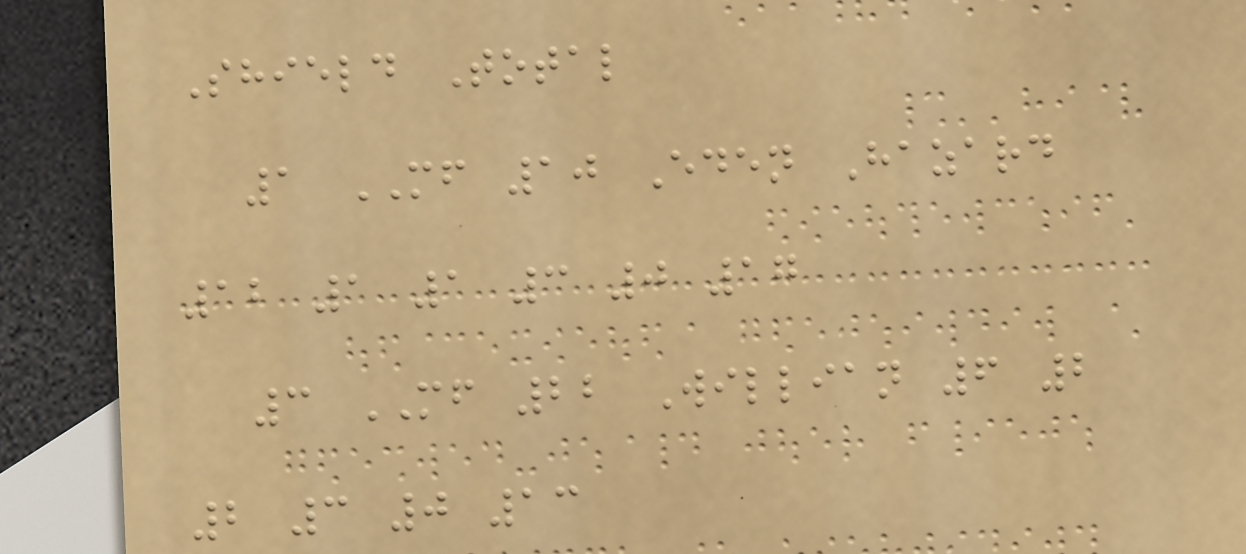Shield Total
1 MF 10 Eden Hazard
12 1 1 3 0 17
3 MF 22 Willian 6 2
2 3 0 13
